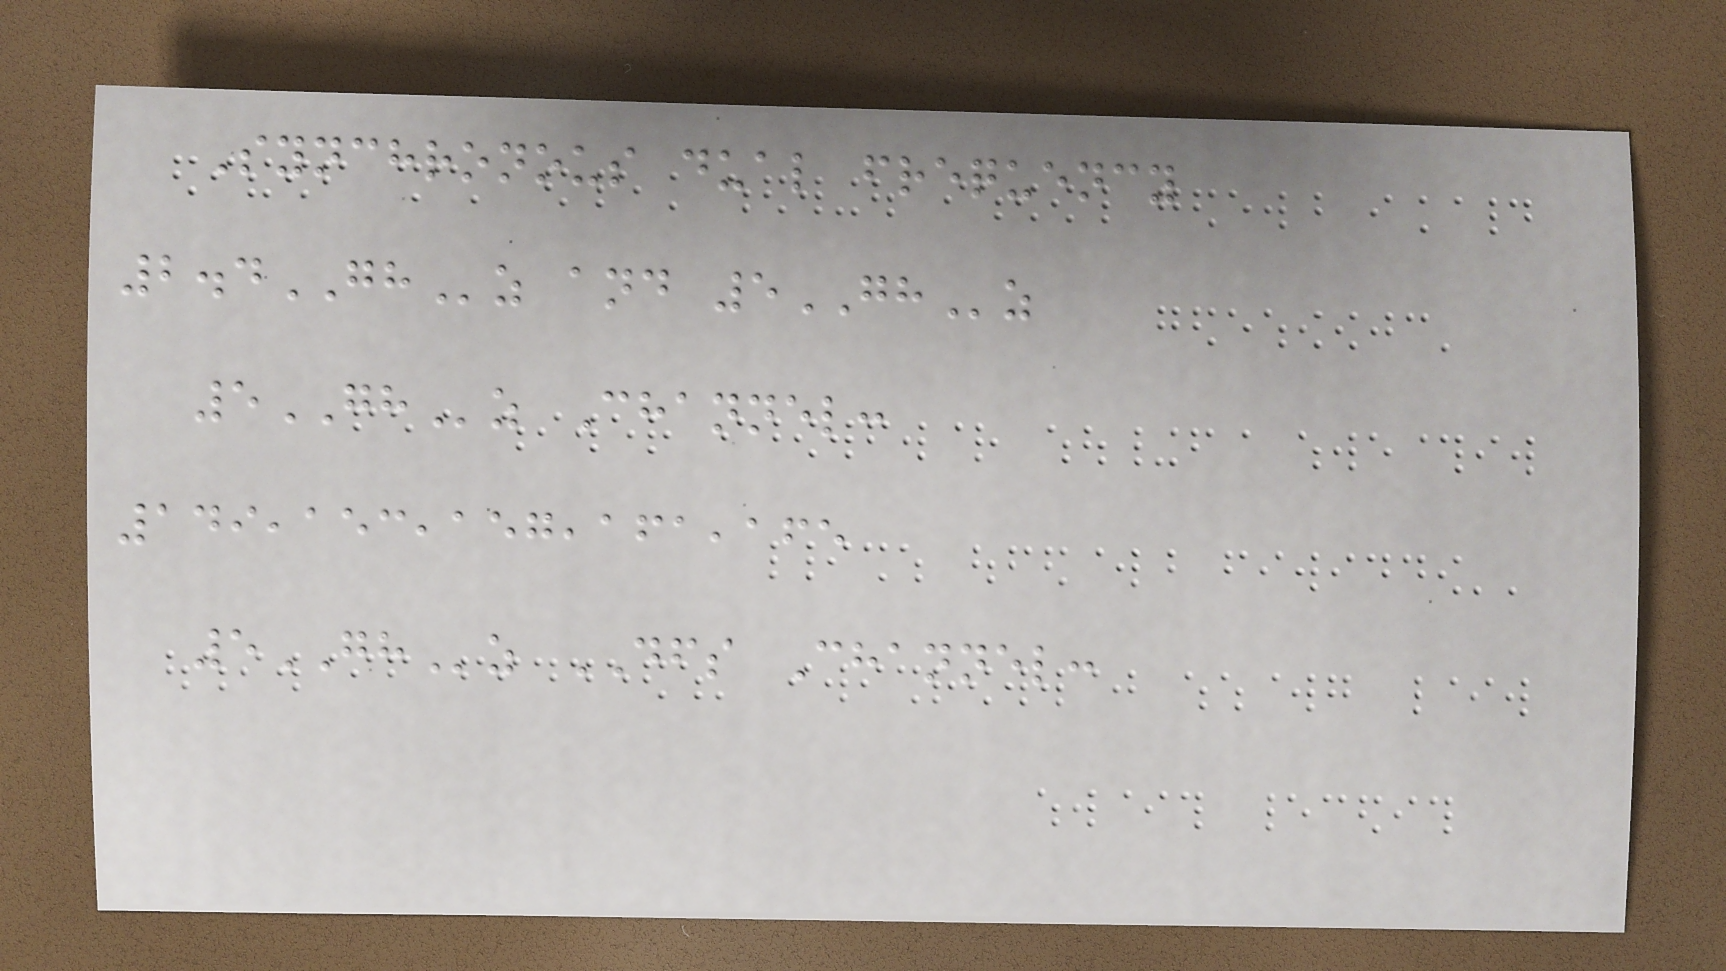Synchronous dual frequency
2.4GHz and 5GHz
5GHz Channel:
149,153,157,161,165
5GHz DFS Channel:
